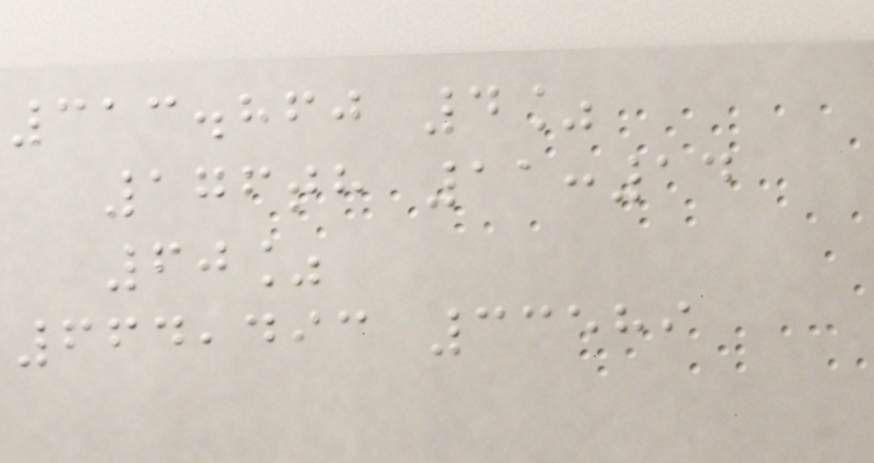313.860 4%
176th 11:14
60%
664,493 33589
